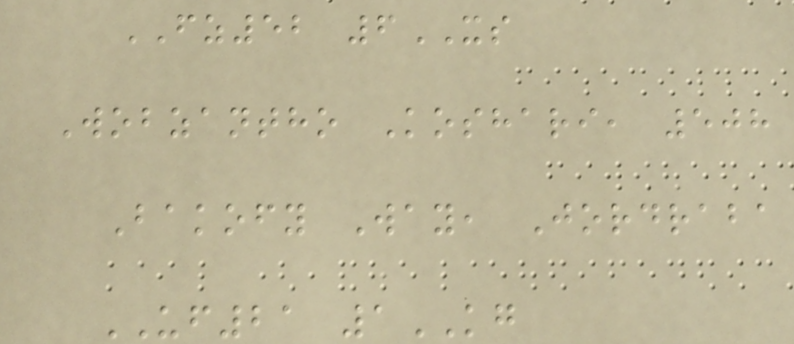FZ52 6XS
Wobzantho Koshari, 508
Bakofy Way, Jordraba
UF21 1KG
